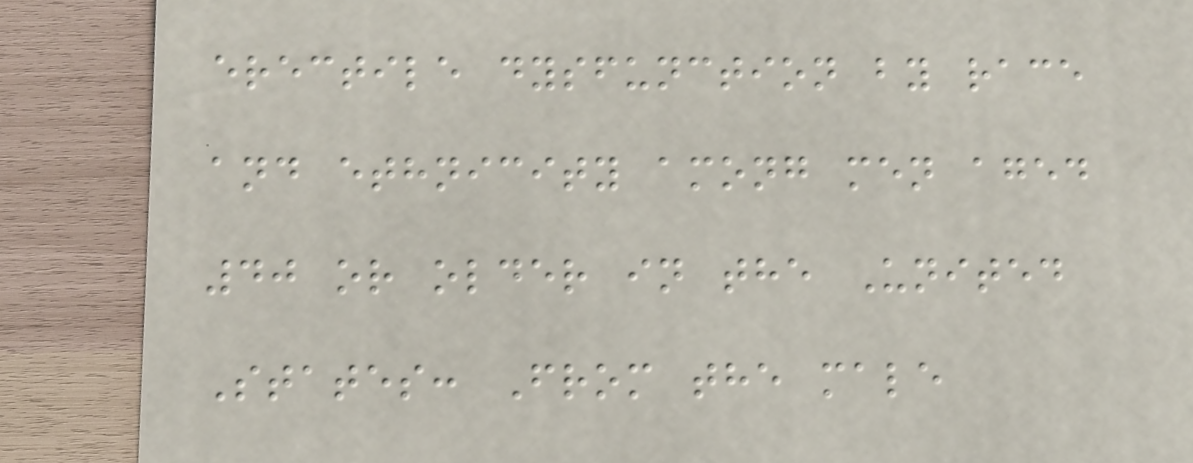erectile dysfunction by race
and ethnicity among men aged
40 or older in the United
States: From the male
